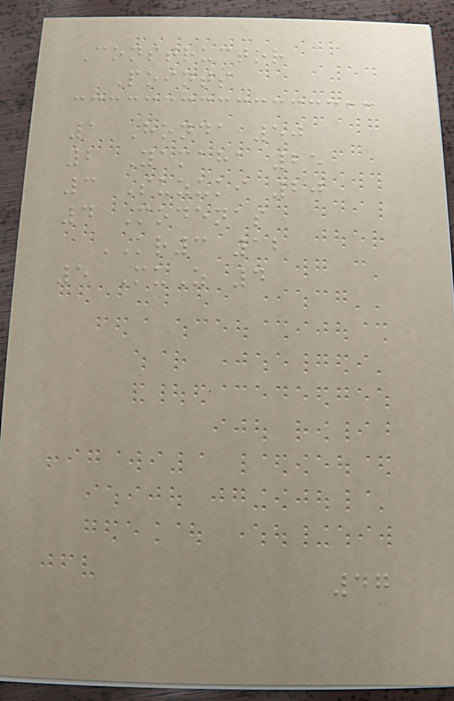Constructor
Points
1 Honda 50
2 Yamaha 25
3 Suzuki 20
4 Modenas
KR3 12
5 MuZ 4
47
